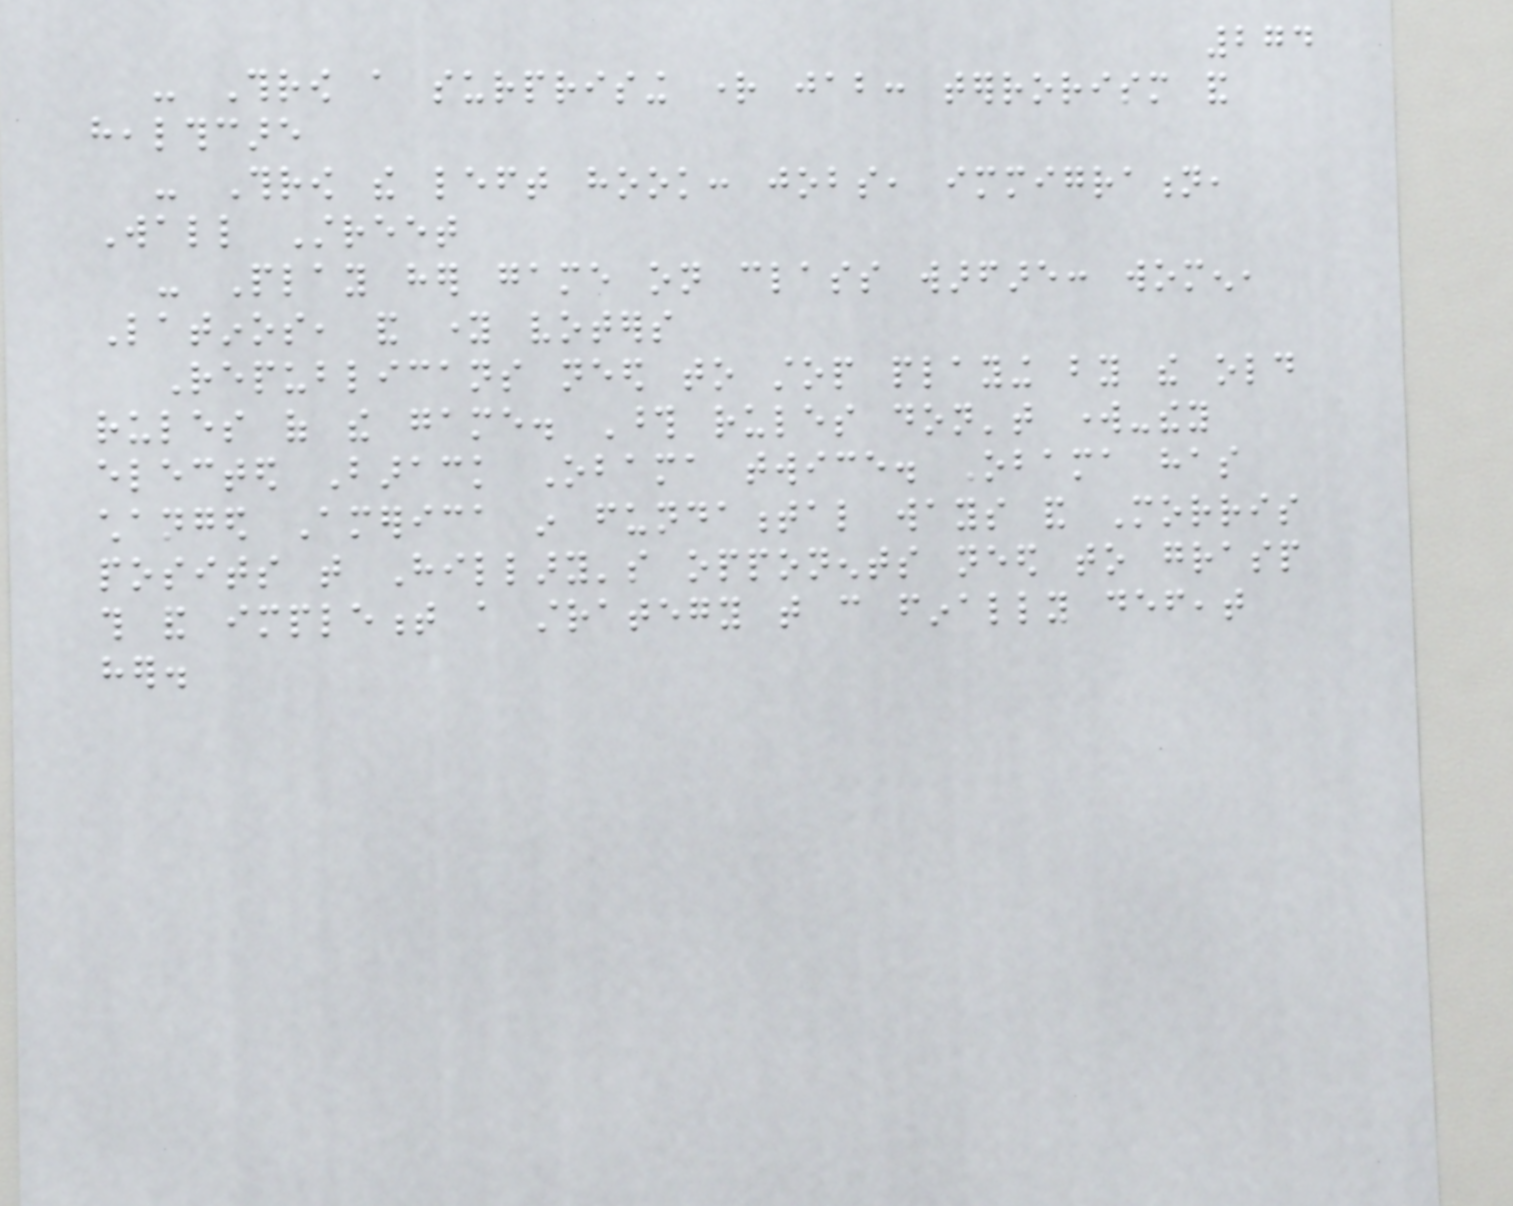274
- Throw a surprising right jab: terrorism and
healthcare
- Throw the left hook: jobs, immigration,
Wall Street
- Play her game on class warfare: women,
Latinos, and young voters
Republicans need to stop playing by the old
rules of the game. Those rules don't work-they
elected Barack Obama twice. Obama has
changed America in fundamental ways and Morris
posits that Hillary's opponents need to grasp
this and implement a strategy that can finally defeat
her.
